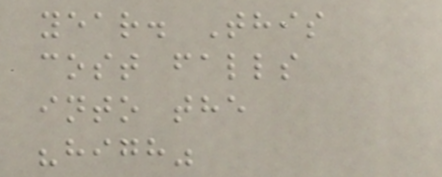year. This
cost falls
into the
"high"
